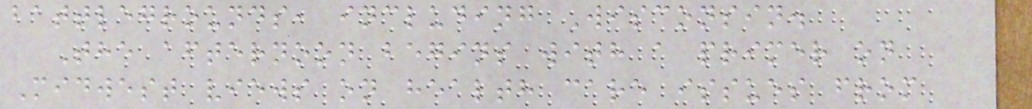battlegrounds, including Wisconsin.
The afternoon begins with a primer on
Midwest views on health care issues from
